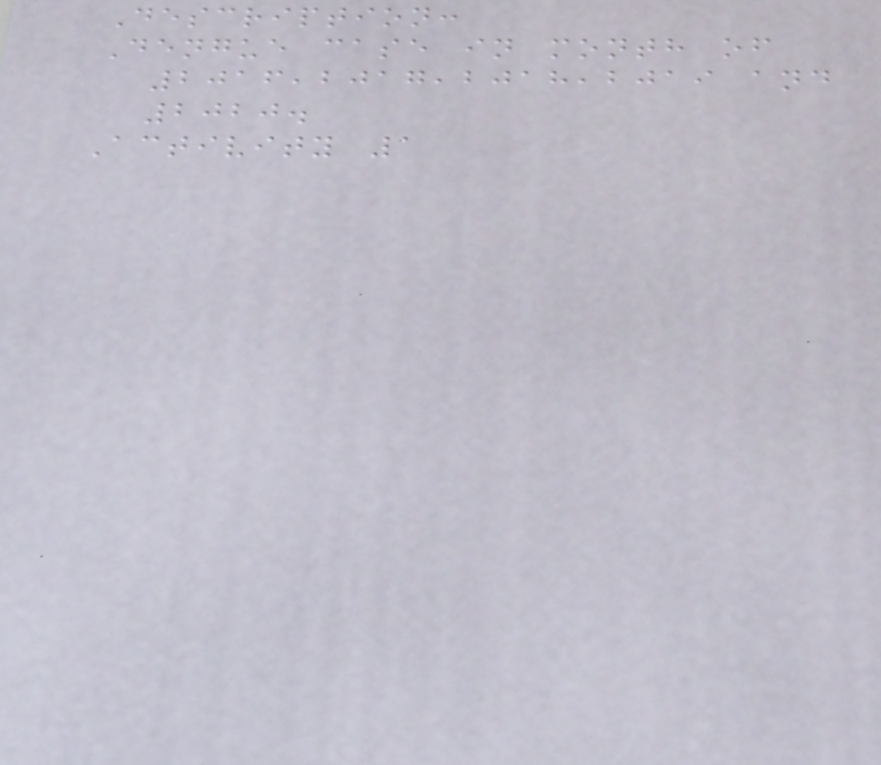Description:
Dengue case in month of
2016,2017,2018,2019 and
2020.
Activity 1
